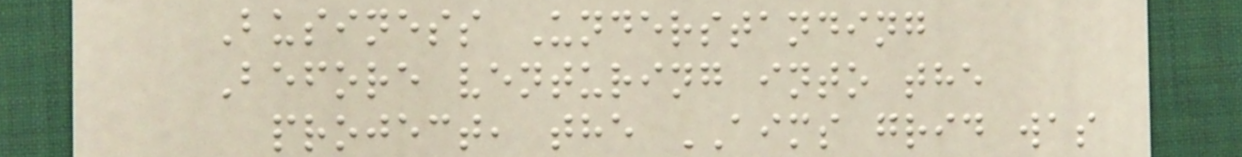Business Understanding
Before venturing into the
project, the AIMS grid was
